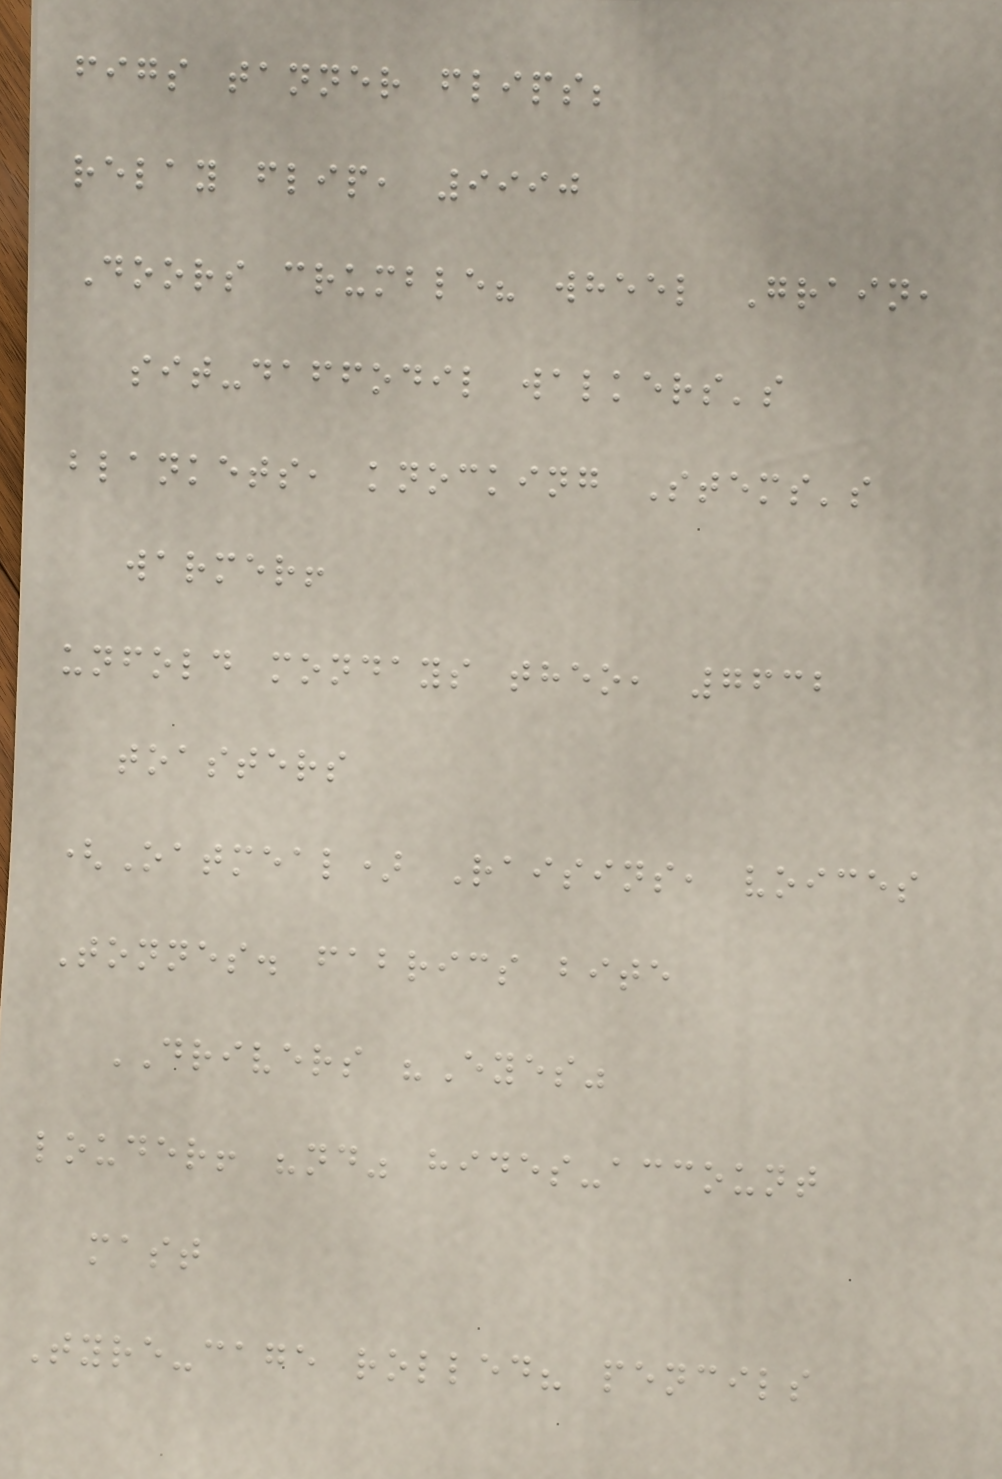figs tanner flips;
relay flip, 9990
Doors crumble? wheel Grain,
sit-daffodil walkers's
blankets, knocking Stems's
warmer!
unfold mondays theo, 7632
toasters
(Oatmeal) Raisins, voices
Tonnes. fabrics bite
DRIVERS "Eyes"
louder! "nd" hides-account
mast
Tyre-cage rolled? pencils
